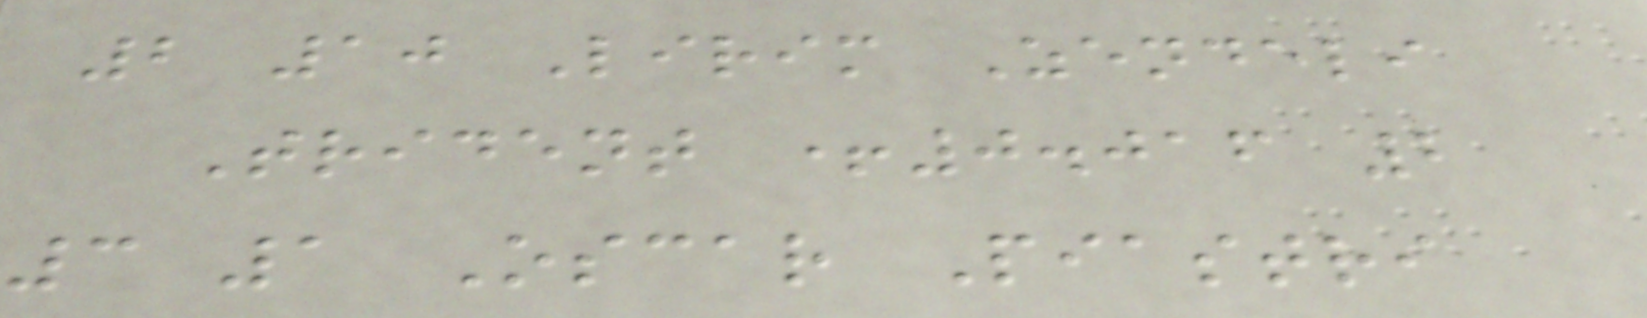2 10 Lirim Zendeli
Trident +0.016 2
3 1 Oscar Piastri
